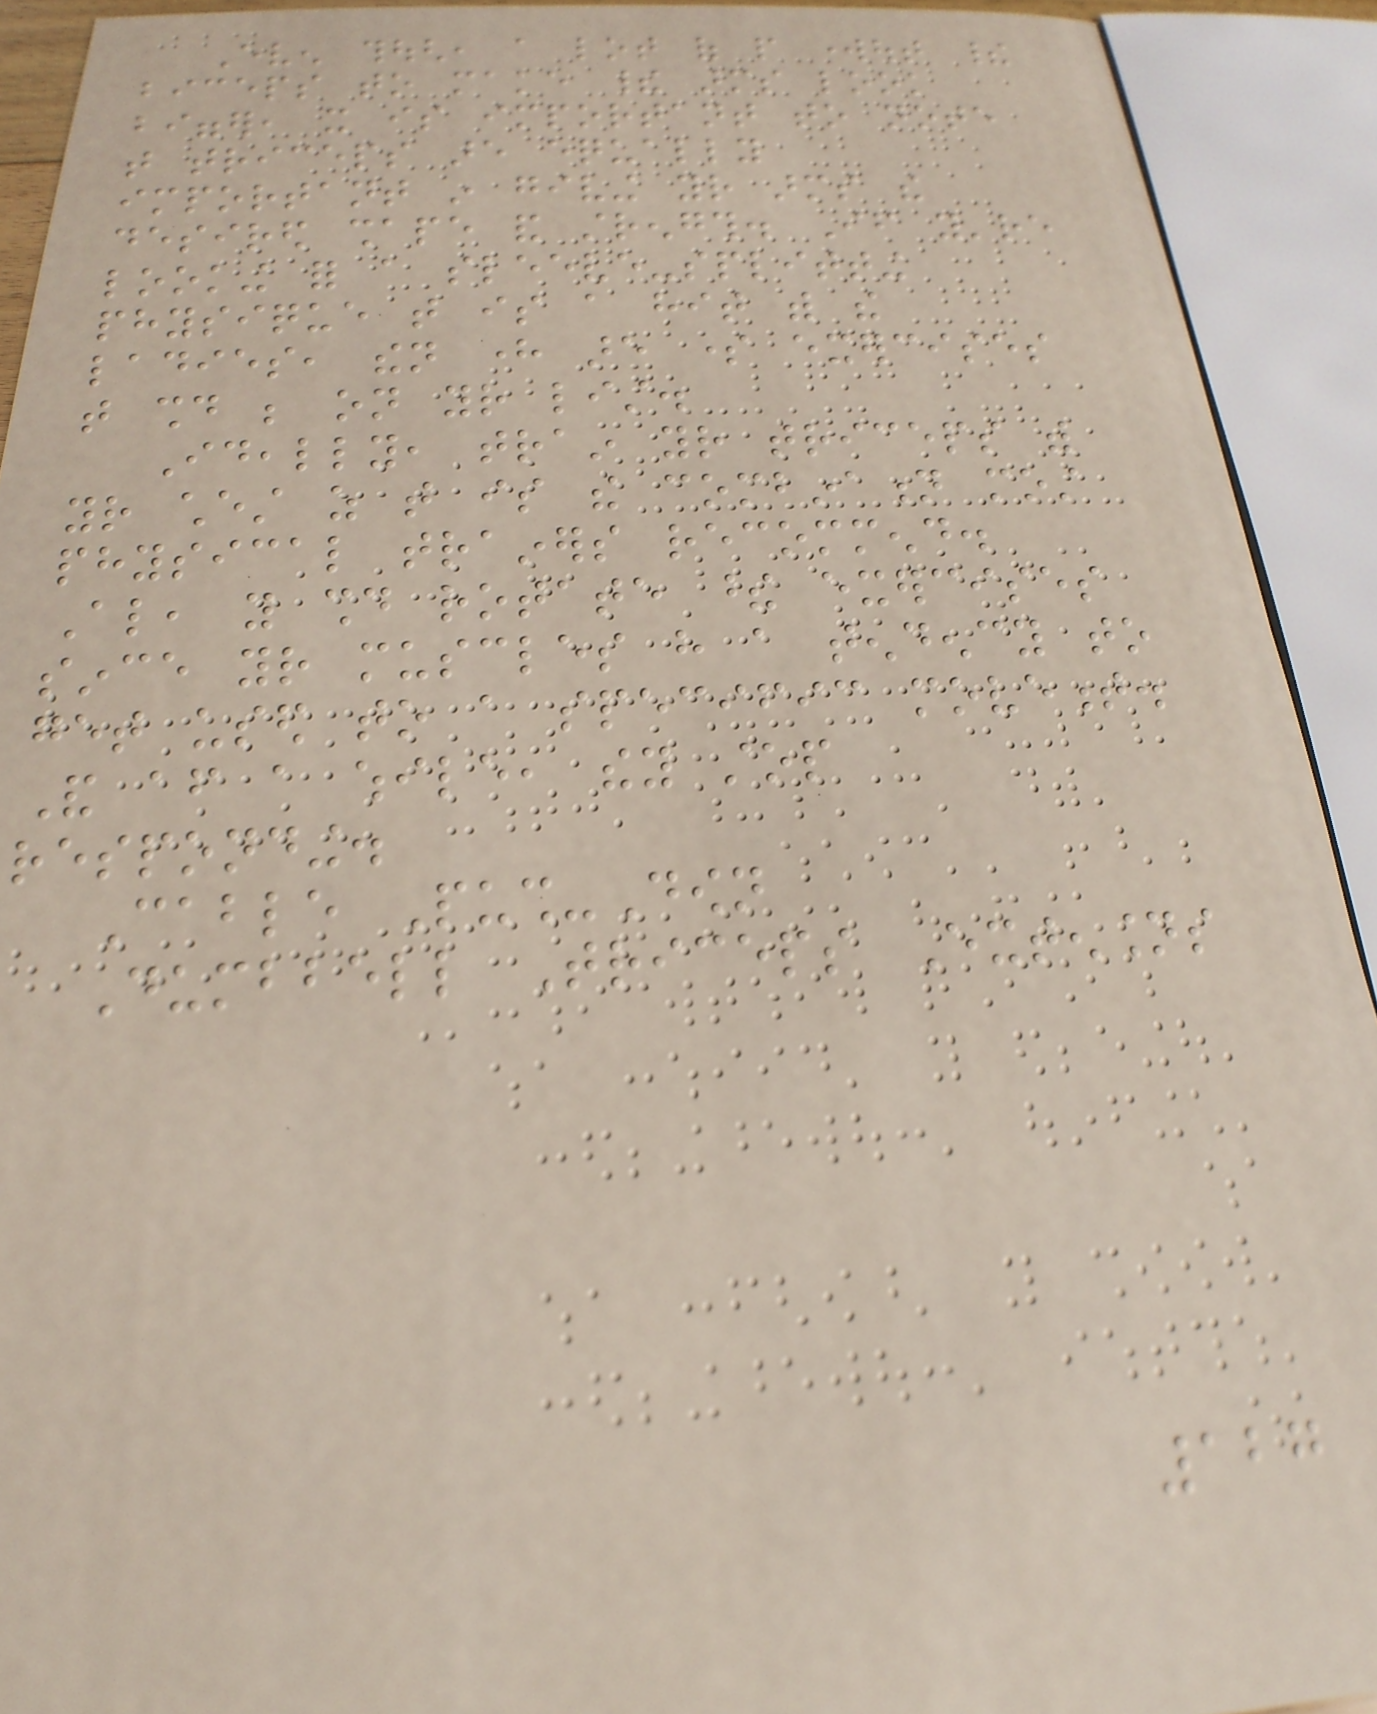Even though, a lot of people workout their
biceps to make their arms look
bigger, it is important to note
that triceps are equally
important in giving your arms the
desired shape and strength. If you're
looking for a sleeve-splitting
physique that is a hit with the
ladies, then here are some exercises
that should be on your list.
Ideally, train your triceps with
your chest as that is the combination most
physical trainers recommend.
Also, you should rotate these exercises
since your muscles have a tendency to
get used to a specific movement.
And after a while, they stop
responding.
Cable Push-Down
Dumbbell Triceps Extensions
127
